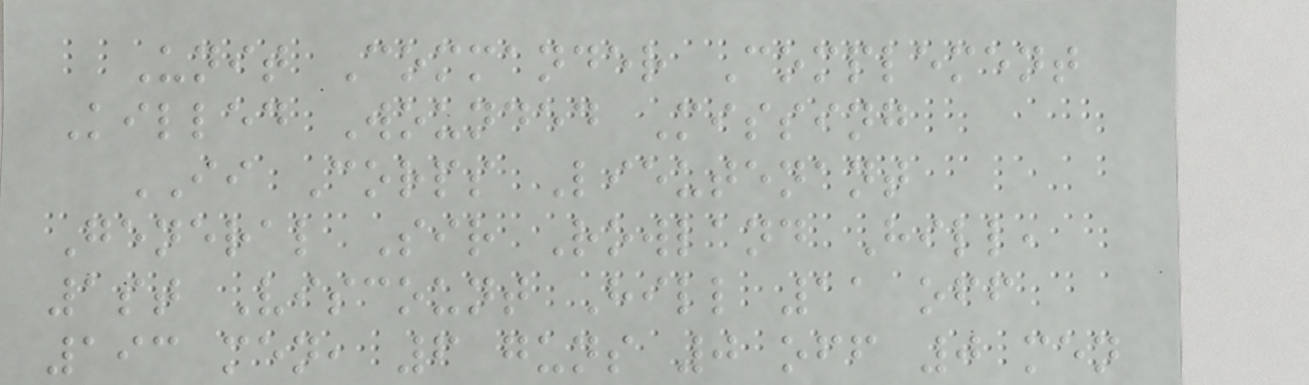Unit Commander Complement
Killed Wounded Missing
II Corps Lieutenant
General Sir Rowland Hill,
1st Viscount Hill 11 off
193 men, 6 guns 0 off 0 men
